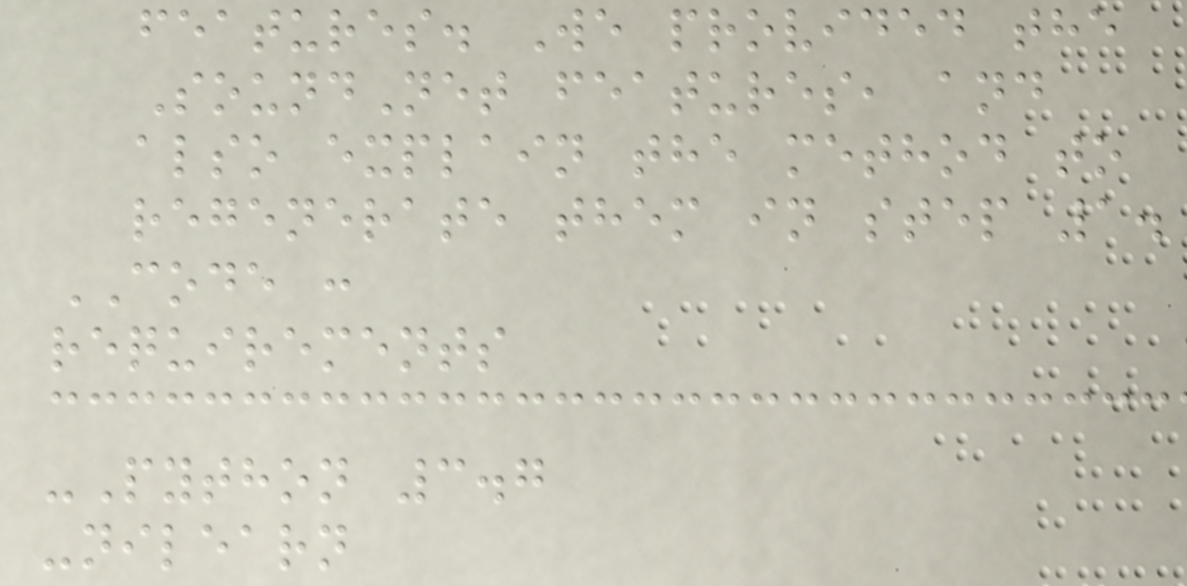features. We provided the
SoundNet features, and
also explain the method to
regenerate them in step 1.
CODE :
requirements
-Python 3.7
-nilearn
